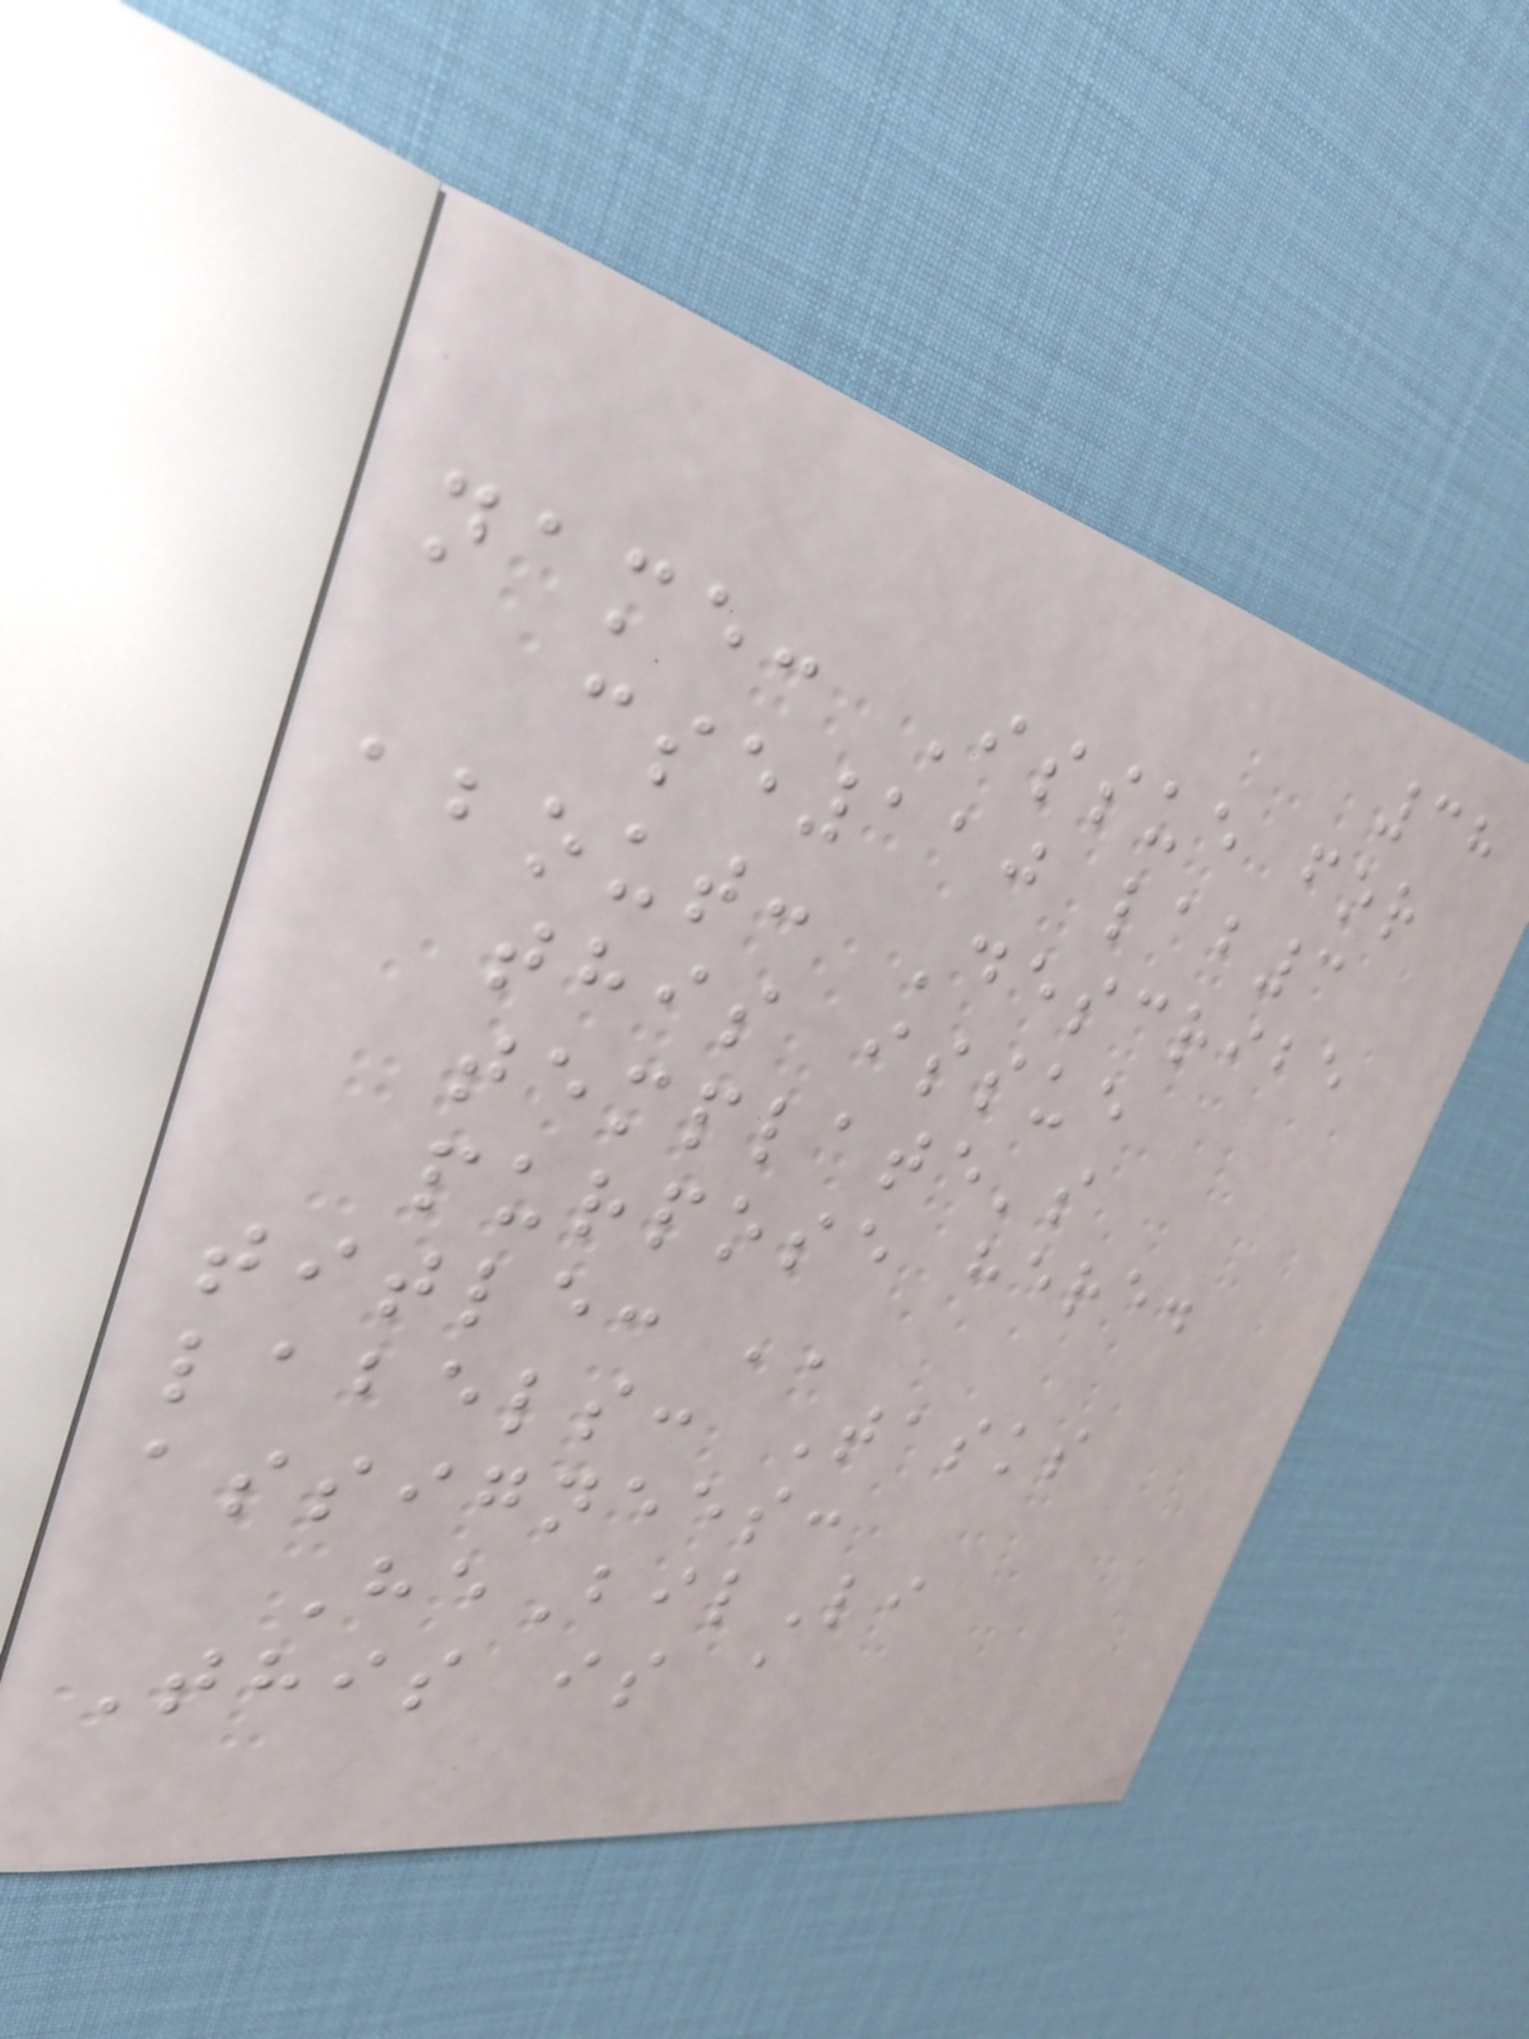38
name: Issue for
cse110 lab3
about: Describe
this issue
template's
purpose here.
title: ''
labels: Tasks
assignees:
HeBilLi
This is a
